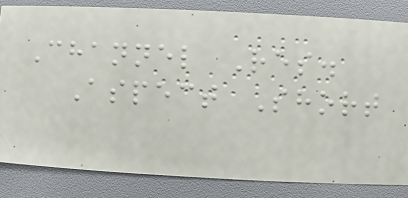Channel Res.
Aspect Short
